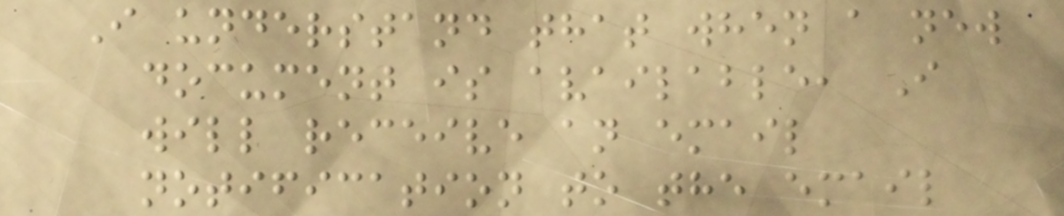I understand that when a new
document is available, I
will receive an email
notification to the email
